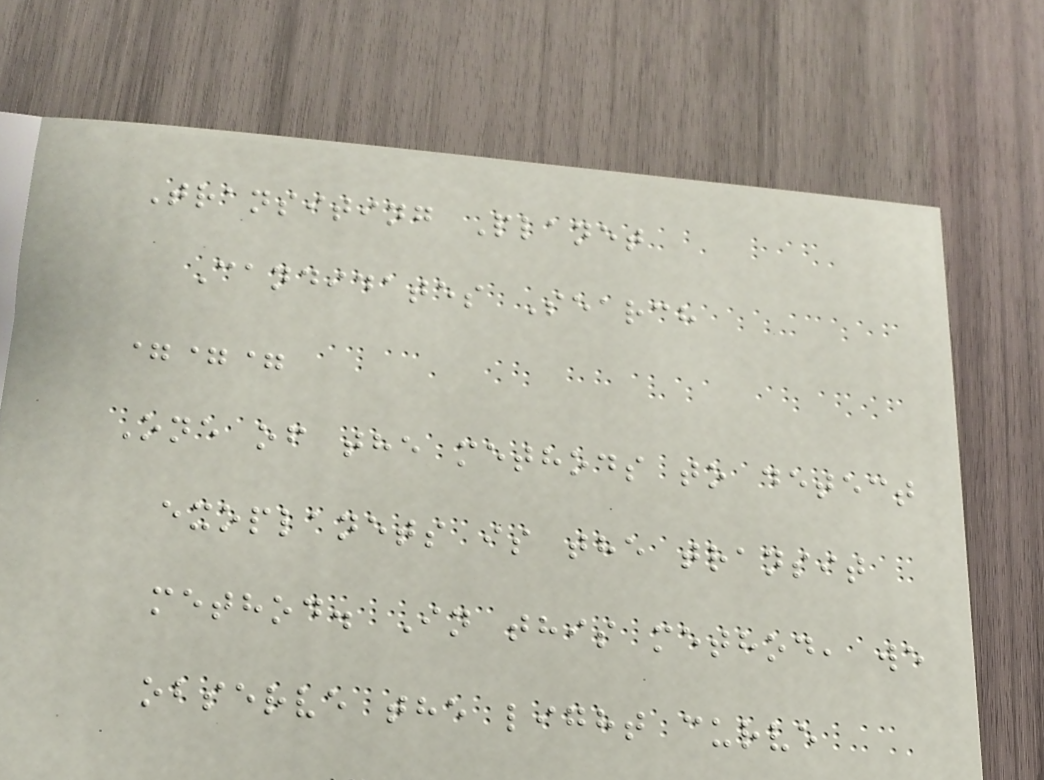Transiting Planet
Candidates Search
===
One of the methods to detect
exoplanets is the transit
method. In this method, we
observe the light curve
